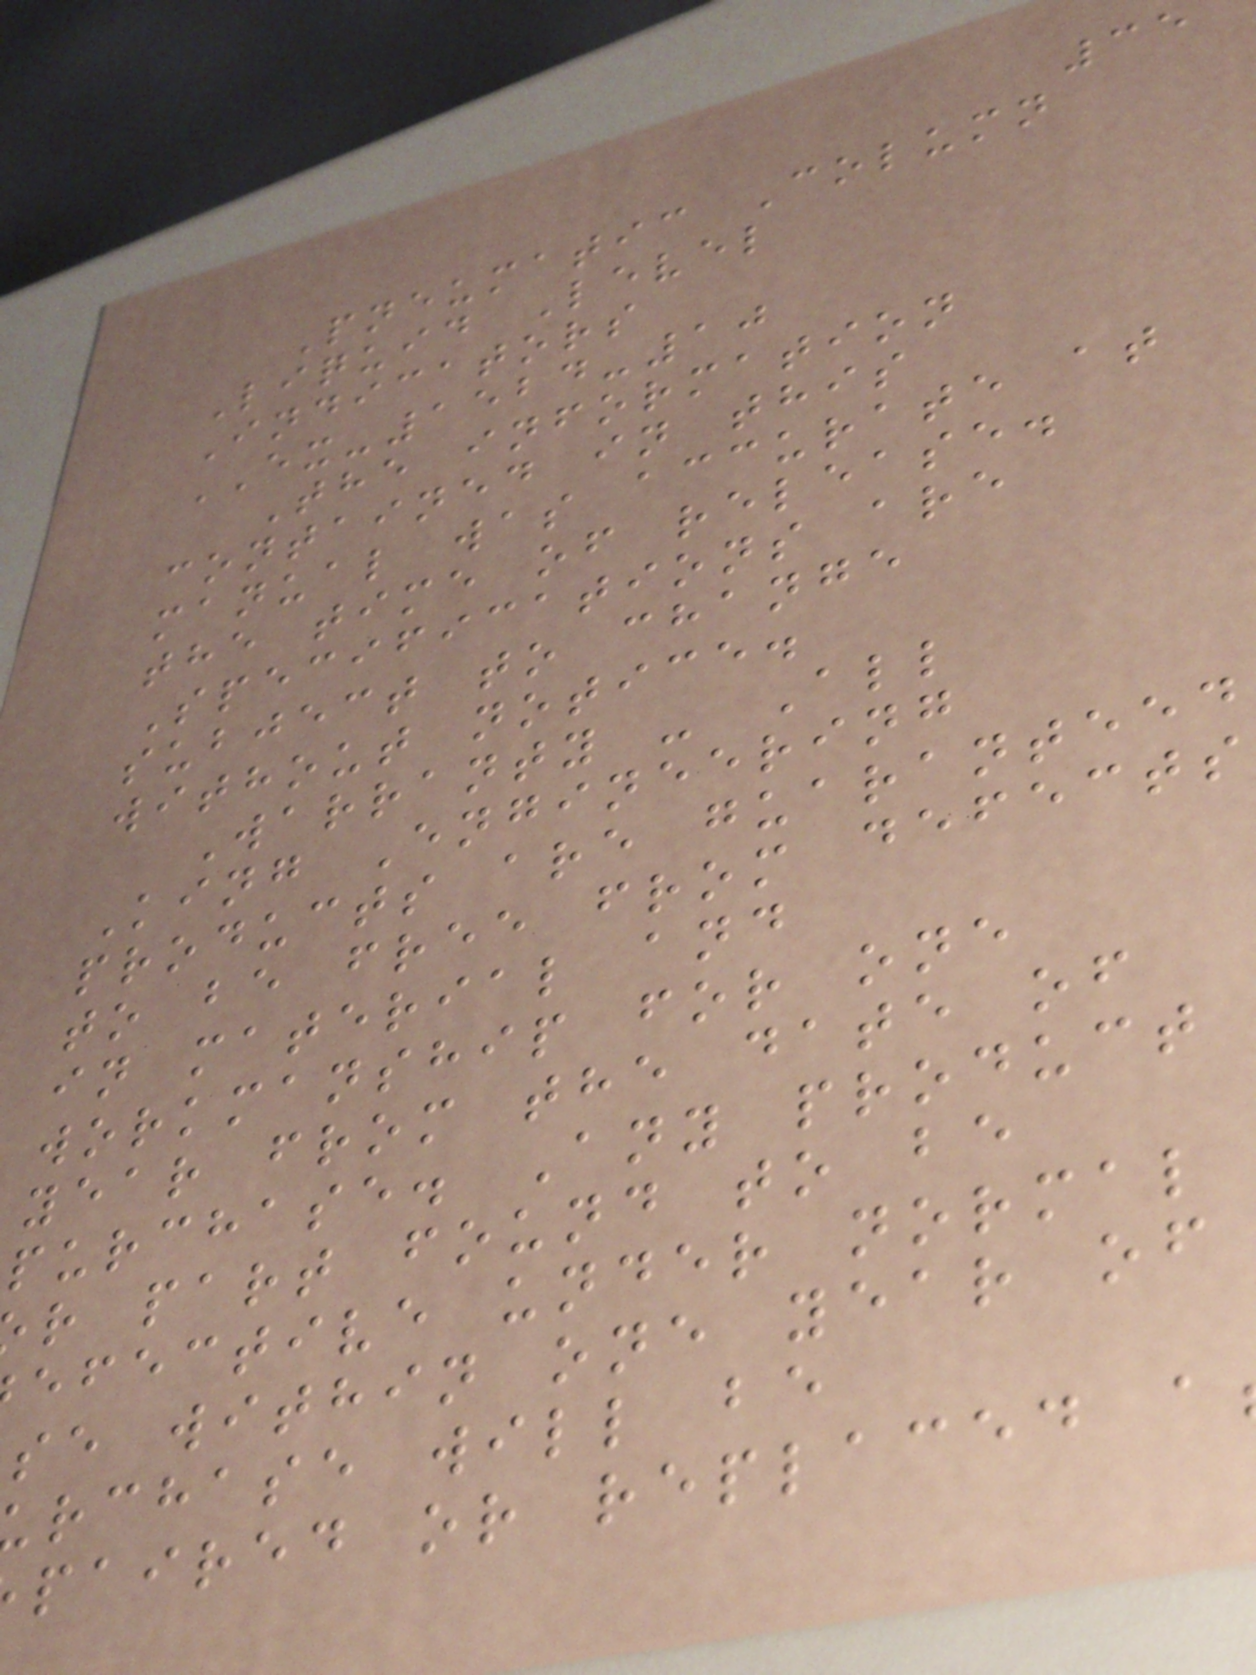35
Pneumatic Column
Liquid Level
Indicators
EX-1524-10
The information
contained in this
manual was accurate at
the time of release.
Specifications are
subject to change
without notice.
Warranty - All
King Engineering
products are guaranteed
to be free from defects
in material and
workmanship for one
year from the date of
purchase. Any product
r part found to be
efective under normal
se within one year of
rchase will be
paired or replaced a
